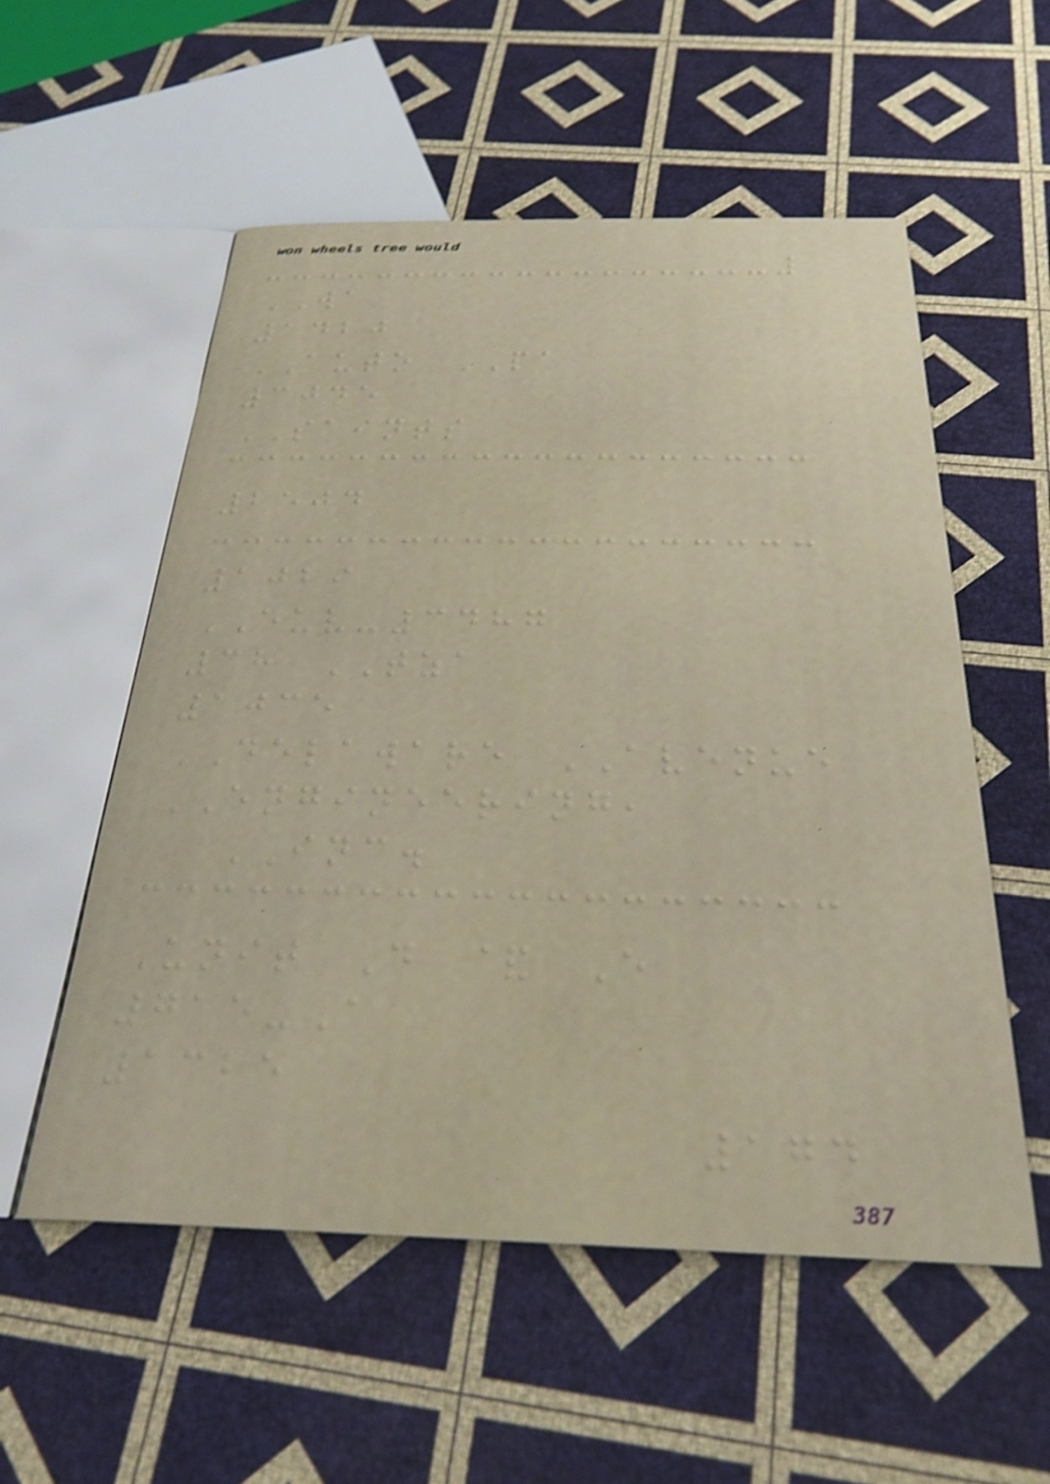WA
1420
AUTO PA
3045
SAINTS
2504
1029
EUV-3487
38 TZA
1035
DELAWARE AVENUE
ENGINEERING,
INC.
Unit D & E
715-A
1325
174
